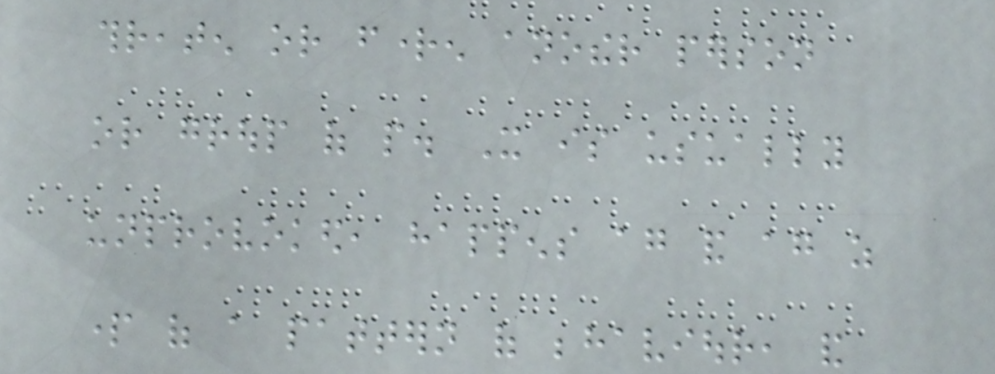threaten or frighten another person
or group of people. It is usually
unprovoked, happens again and again as
part of a pattern of behaviour, and
